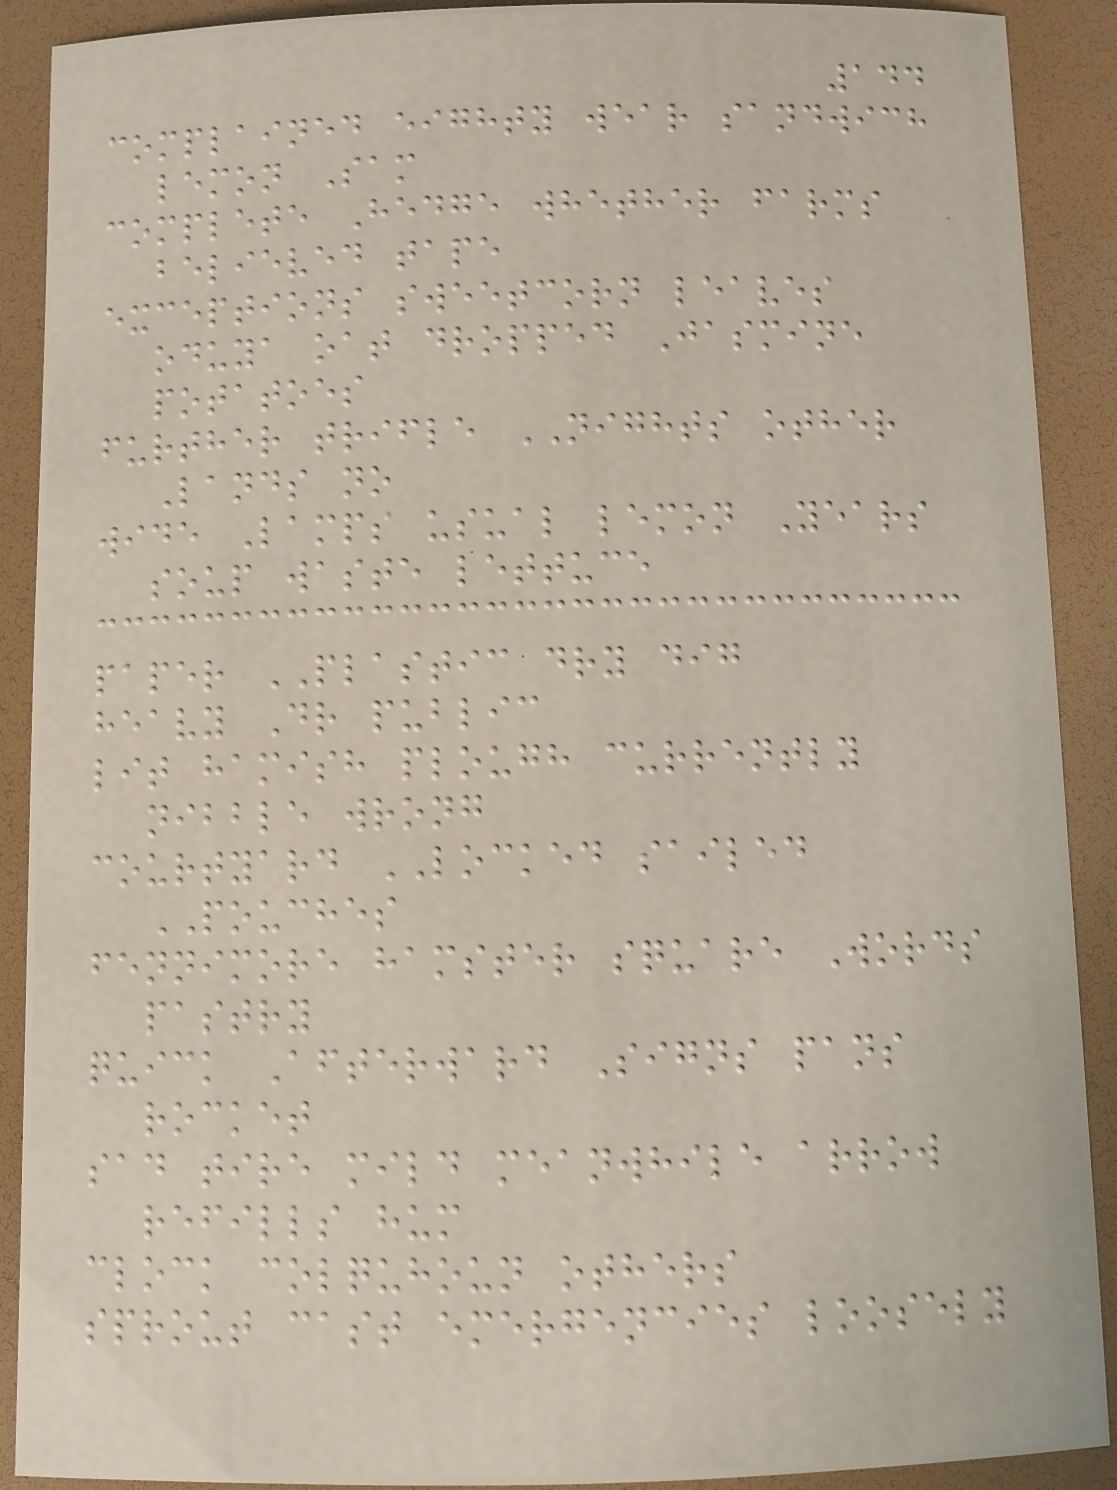144
complained eighty wear sandwich
lemon Sam
complete Hedge whether farms
believed tape
exceptions sweetcorn leaves
oduya oat dropped Jasmine
potatoes
further trifle NIGHTS other
Lands no
wide Lamps usual lemon Years
soup waste lettuce
paper PLASTIC dry dig
heavy Dr public
lit hamish plough currently
nibble wrong
courtyard LOCKED sailed
POUCHES
fennimore hamster square Words
pastry
quick Afterward Signs pans
rocket
sad tire mild meanwhile arrow
refills hum
clock colquhoun others
sprout cast emergencies loosely
